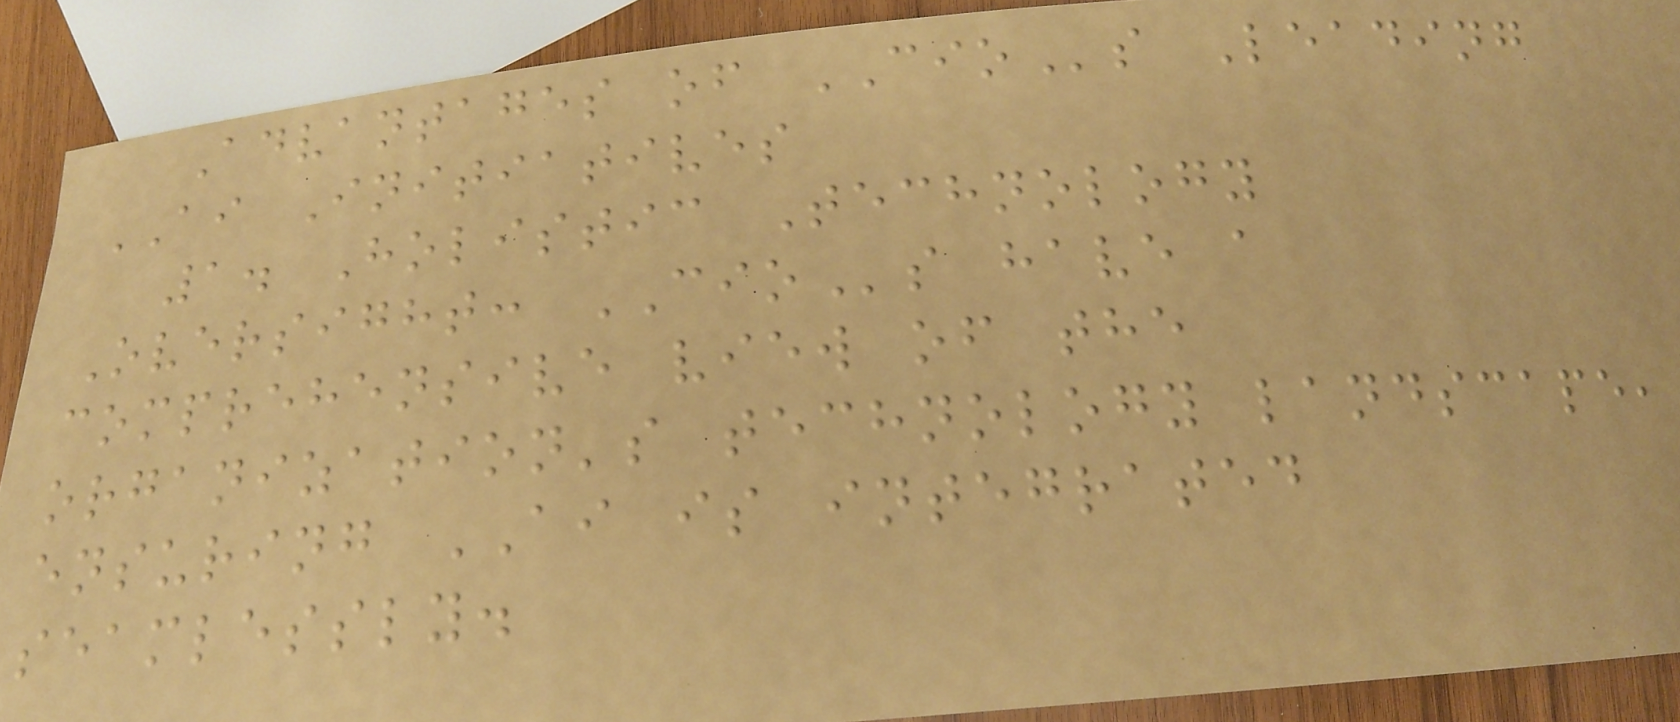Advantages of CIOs Leading
AI Initiatives
1. Holistic Technology
Oversight: CIOs have a
comprehensive view of the
organization's technology landscape,
ensuring AI is integrated
seamlessly.
